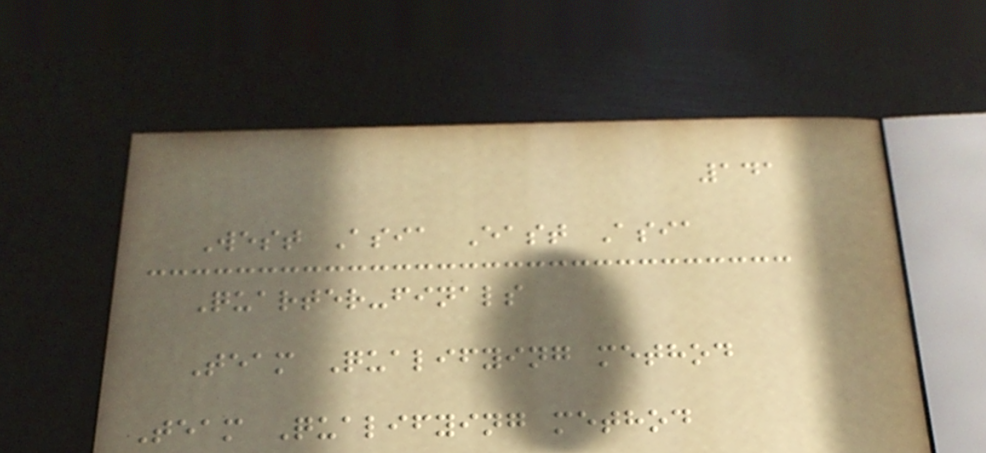141
West Asia East Asia
Quarter-finals
Team Qualifying method
Team Qualifying method
